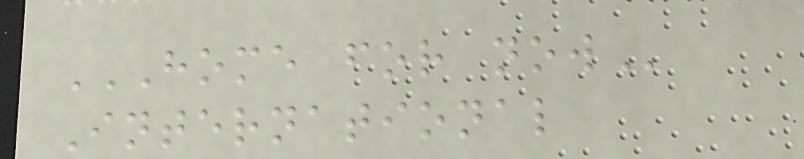HOME FOR NOW
International
